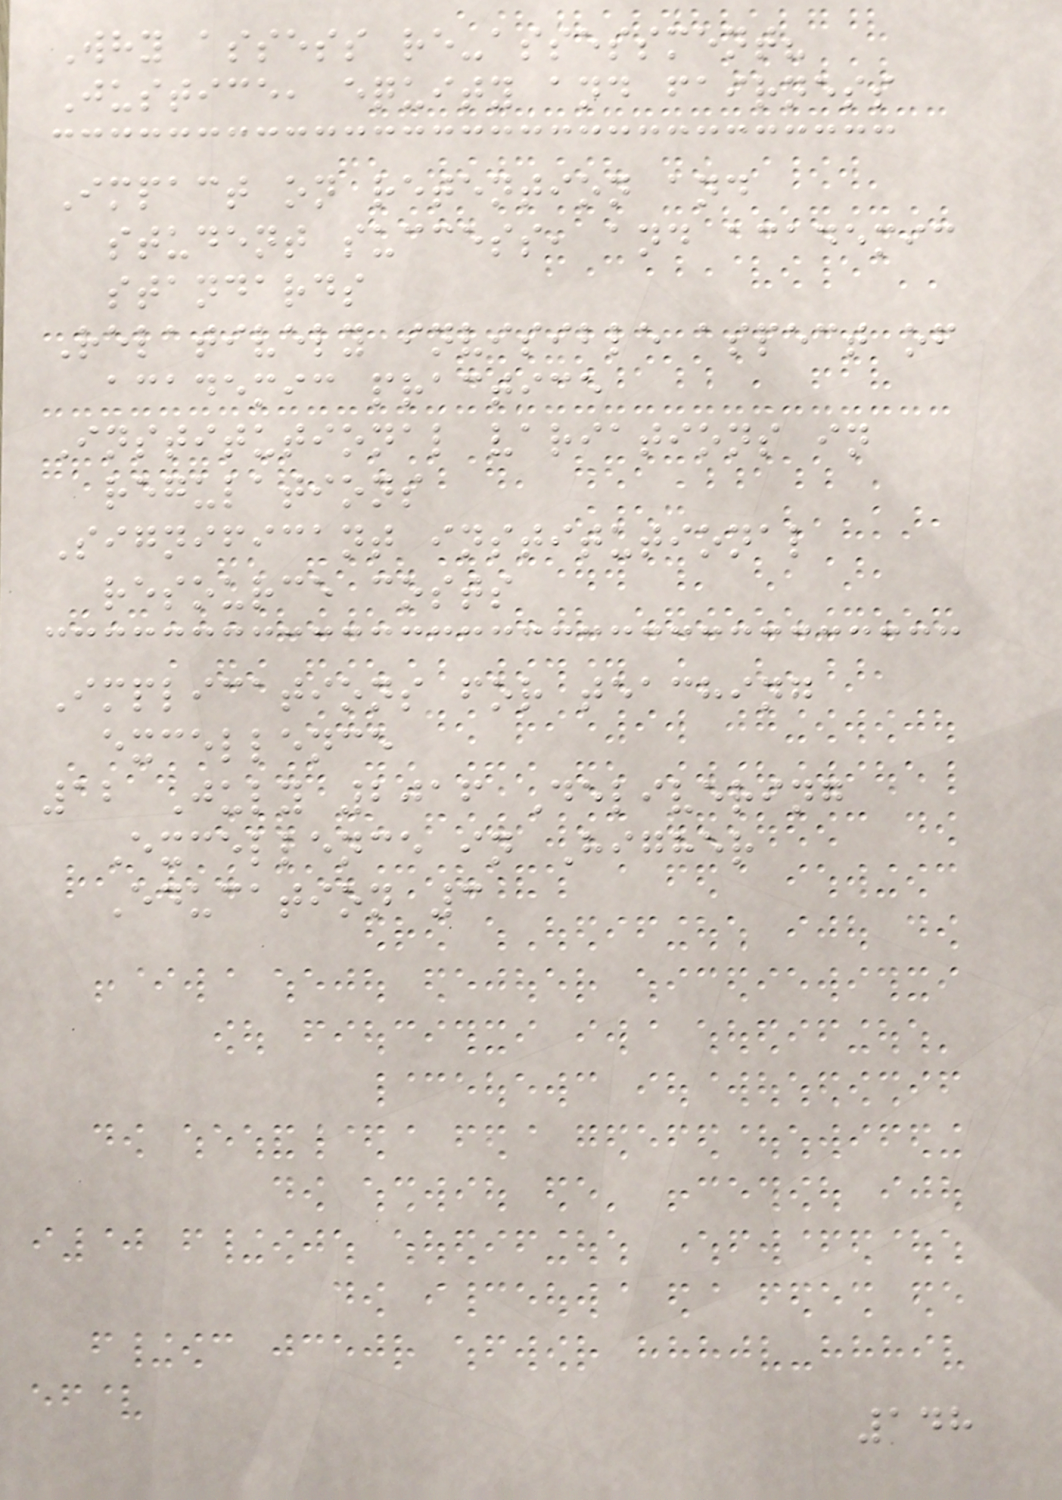Why assess re-assessment?
Justice, equity and fairness
Impact on retention and
student success, and academic
standards
Relatively invisible aspect of
academic practice
Institutional variations in
regulations
Significant institutional
resource costs
Implications for teaching
excellence
12 July 2016 Delivering
Excellence in Higher
Education 3
148
